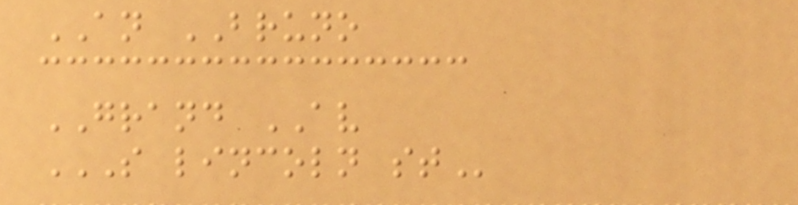AN BRUNO
GRAND AV
S LINCOLN ST
